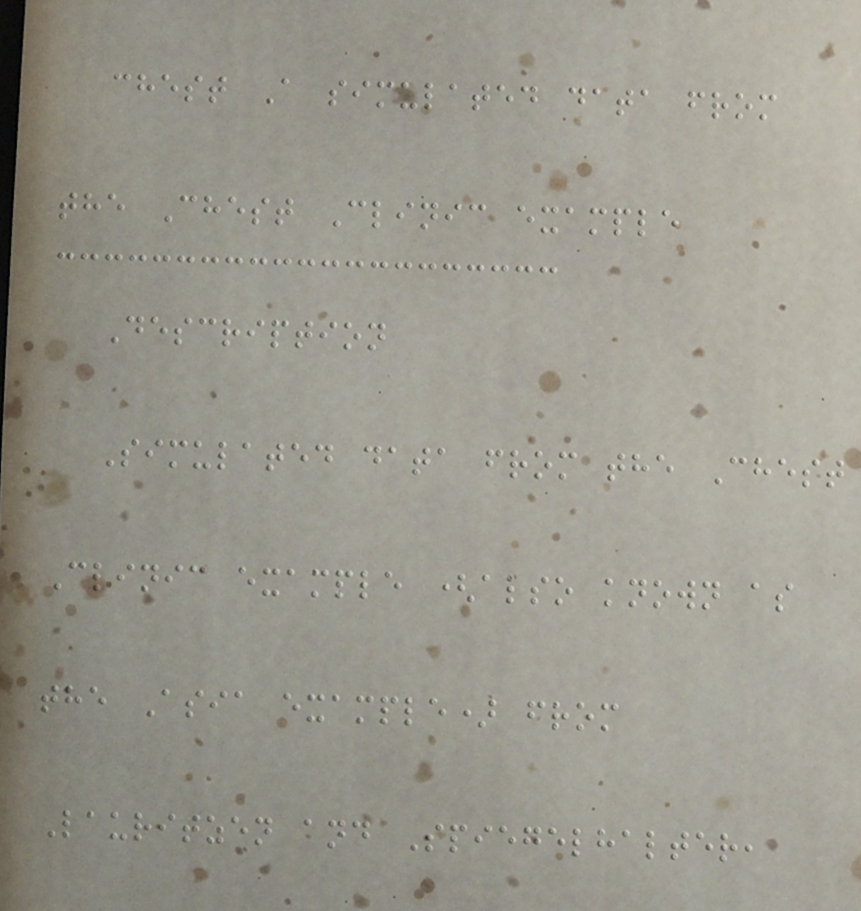chest A simulated data from
the Chest Clinic example
Description
Simulated data from the Chest
Clinic example (also known as
the Asia example) from
Lauritzen and Spiegelhalter,
